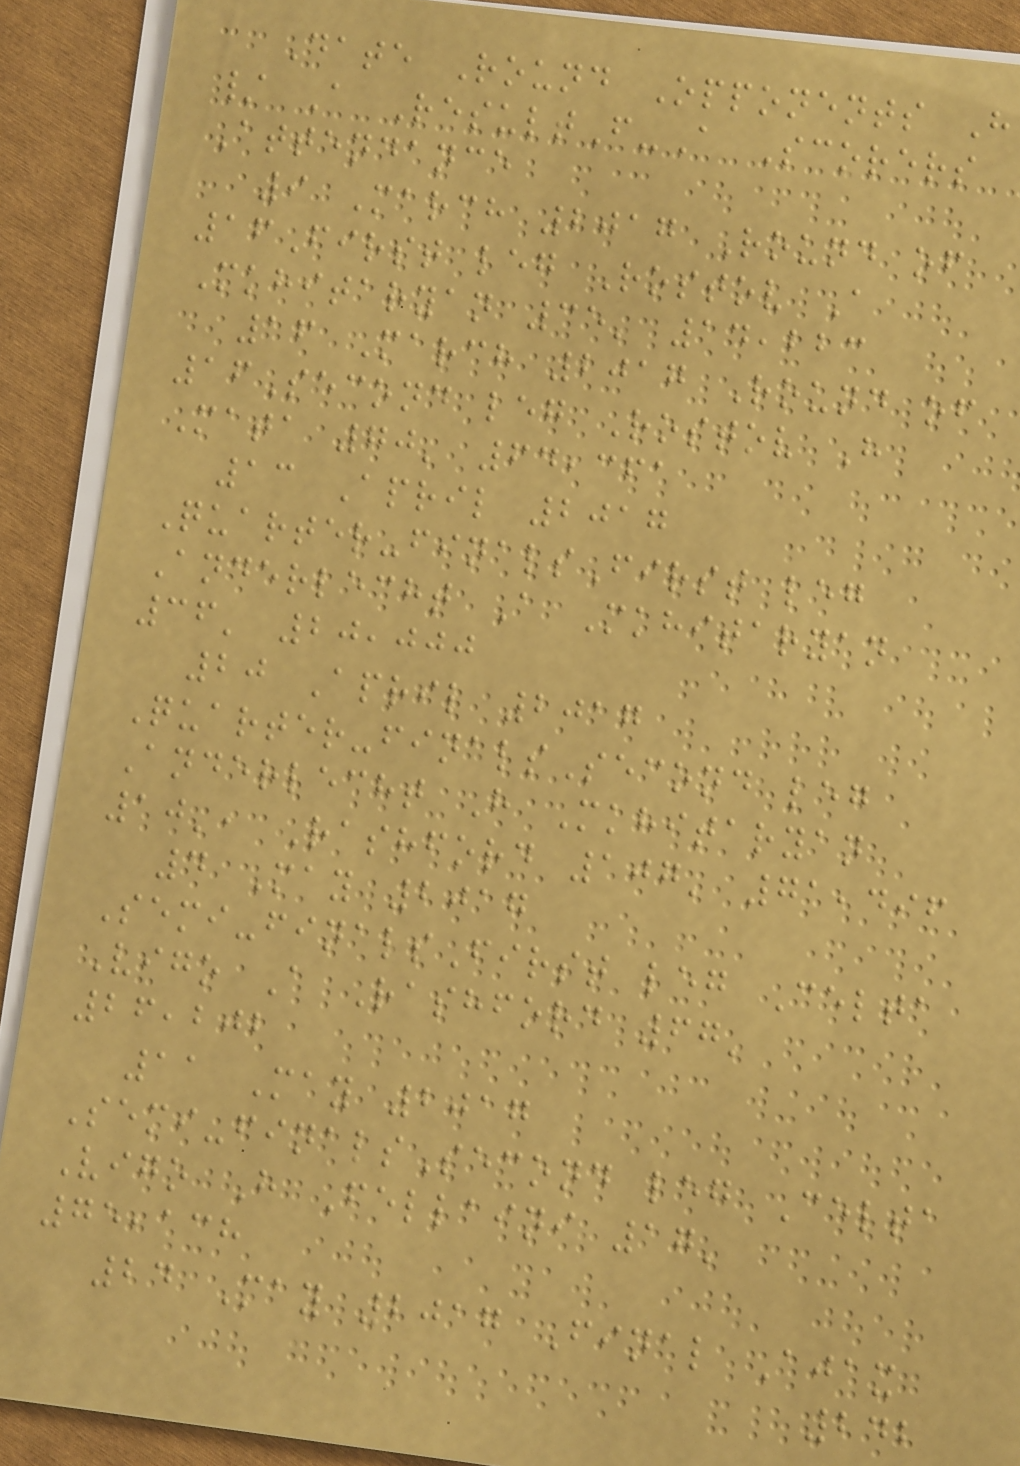Date Round Opponents H
/ A ResultF-A Scorers
Attendance
9 March 2017 Round of
16First leg Rostov A
Mkhitaryan 35' 14,223
16 March 2017 Round of
16Second leg Rostov H
Mata 70' 64,361
13 April 2017
Quarter-finalsFirst leg
Anderlecht A Mkhitaryan
36' 20,000
20 April 2017
Quarter-finalsSecond leg
Anderlecht H Mkhitaryan
10', Rashford 107' 71,496
4 May 2017
Semi-finalsFirst leg Celta
Vigo A Rashford 67'
26,202
11 May 2017
Semi-finalsSecond leg Celta
Vigo H Fellaini 17'
75,138
24 May 2017 Final Ajax
242
